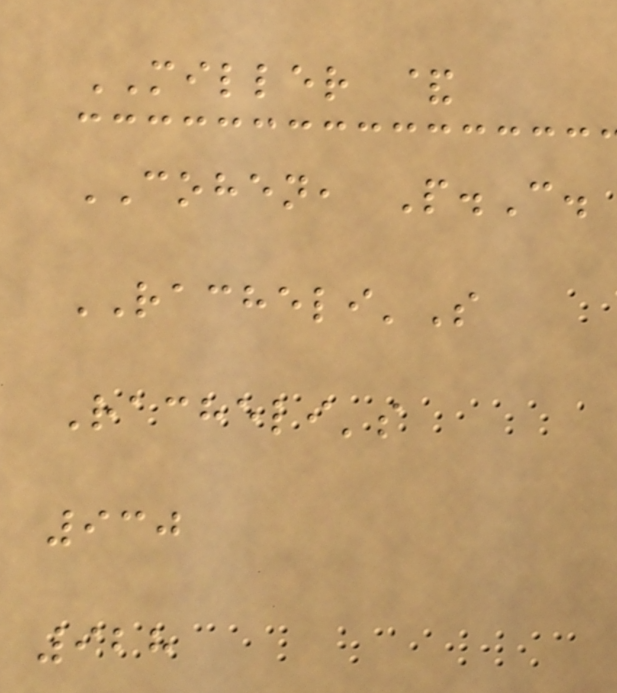MILLER &
COHEN, P.C.
RACHELI'S
Racheli's
930
928
